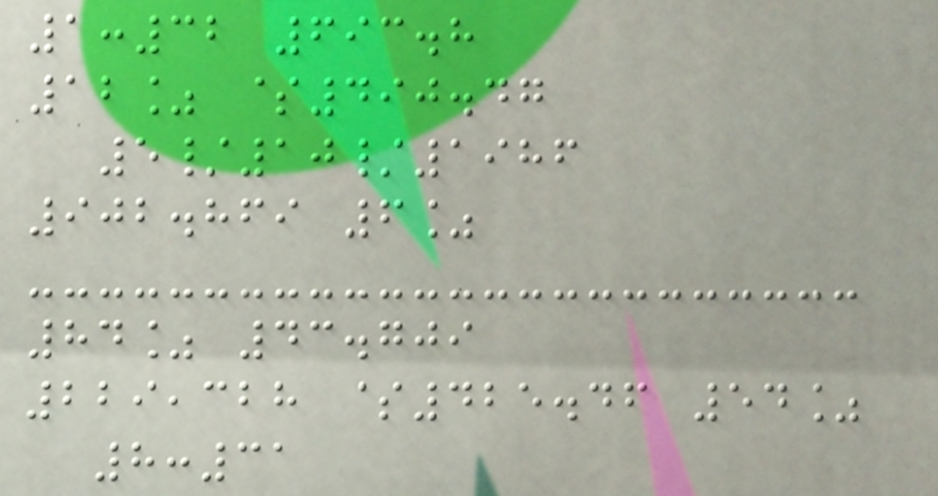1:32 693.8
12% $490.47
5/10/1986
902.869 6%
84% 43.709
229,328 $425.46 54%
8:31
